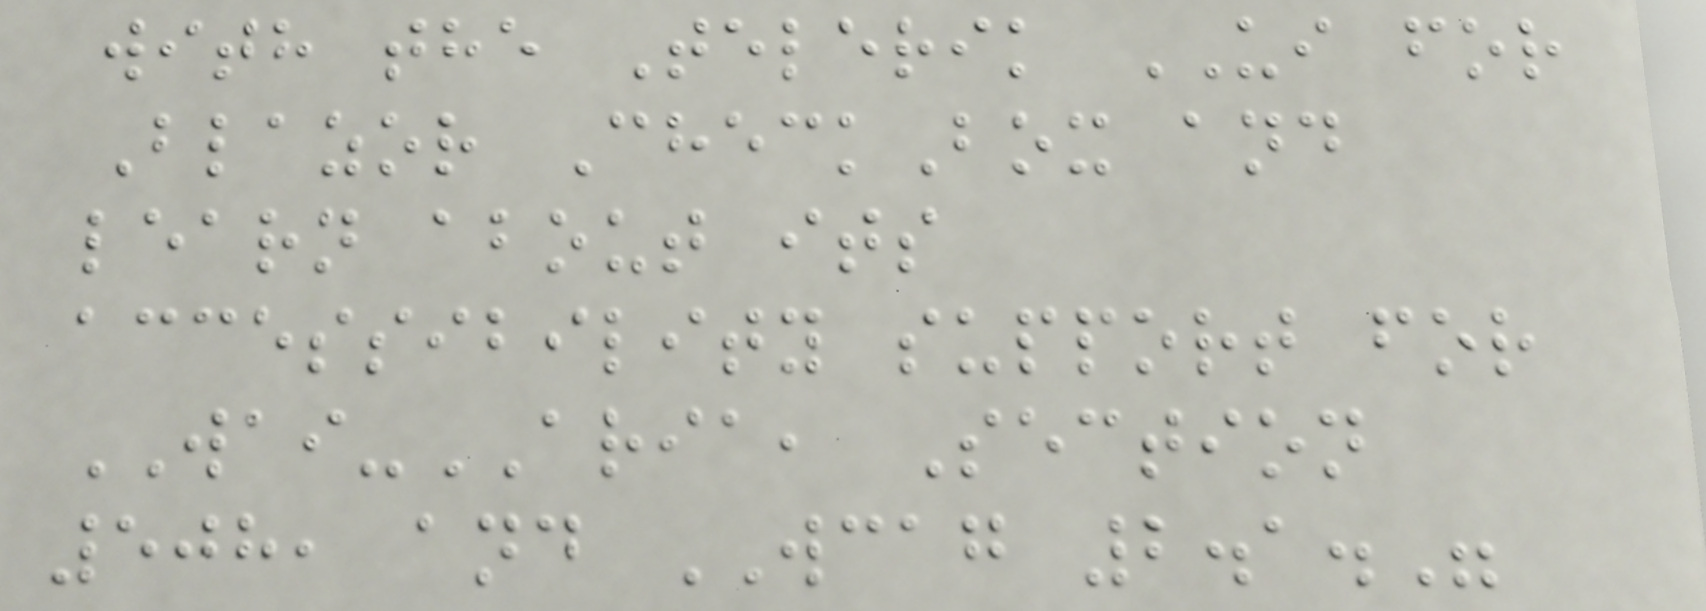with the Telerik UI for
Blazor CheckBox and
learn about its
accessibility support for
WAI-ARIA, Section
508, and WCAG 2.1."
